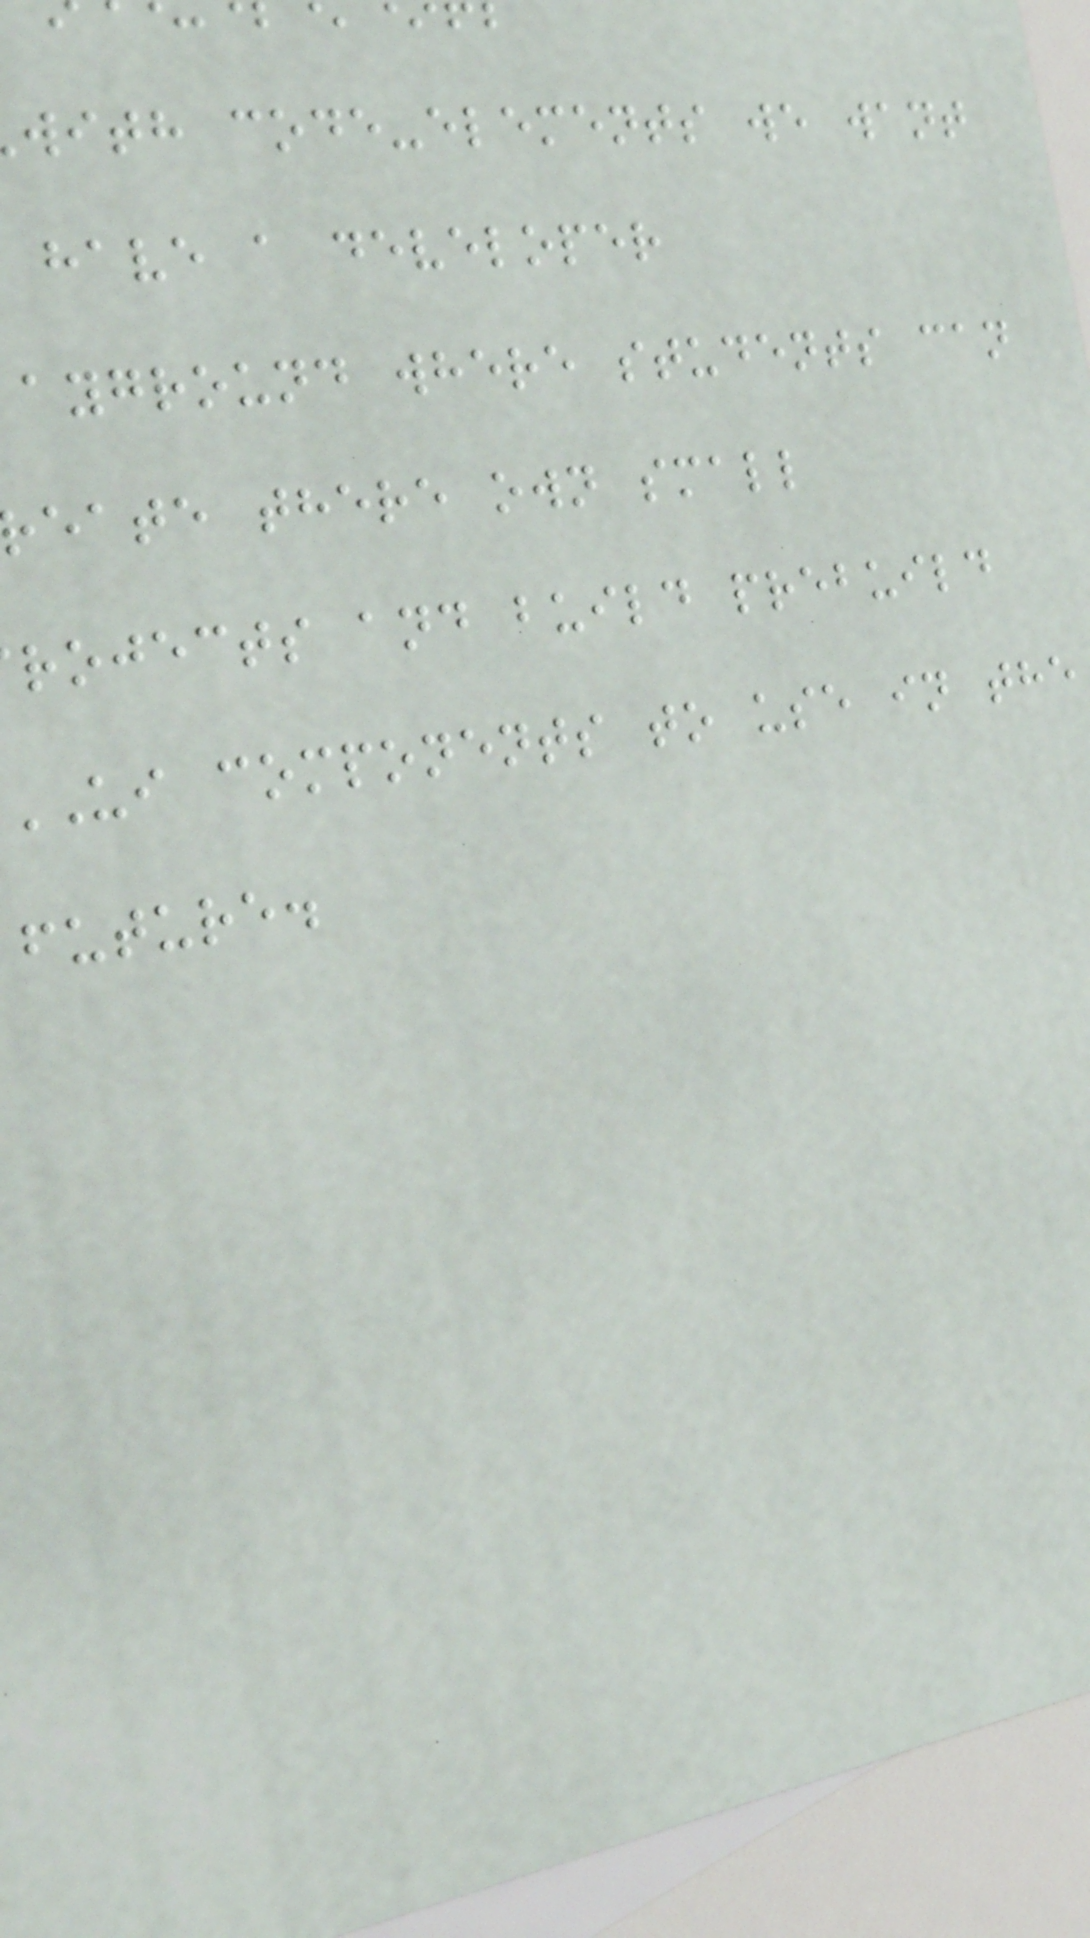with code-elements we want
have a developer
ayground where students can
eate there own small
rojects and build prebuild
ui components to use in the
future.
